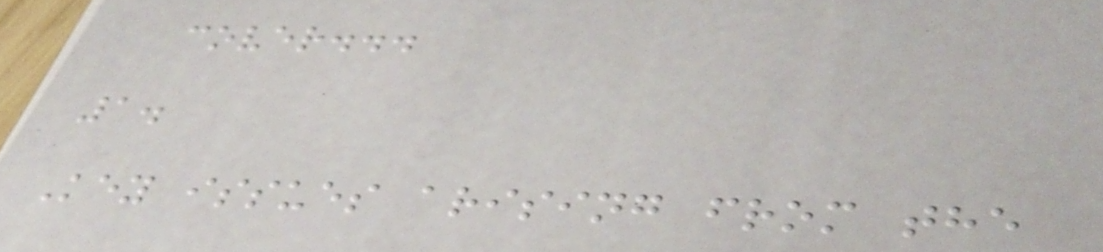cover...
1.
Key issues arising from the
